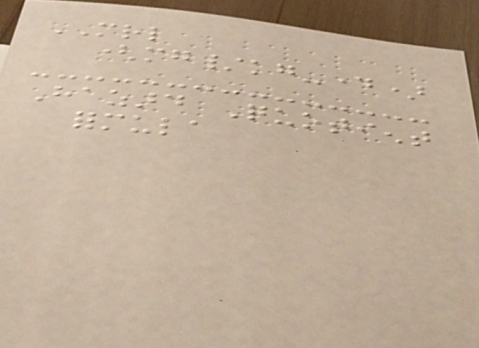MRL
(mg/kg-day)
Hazard Quotient
formula
